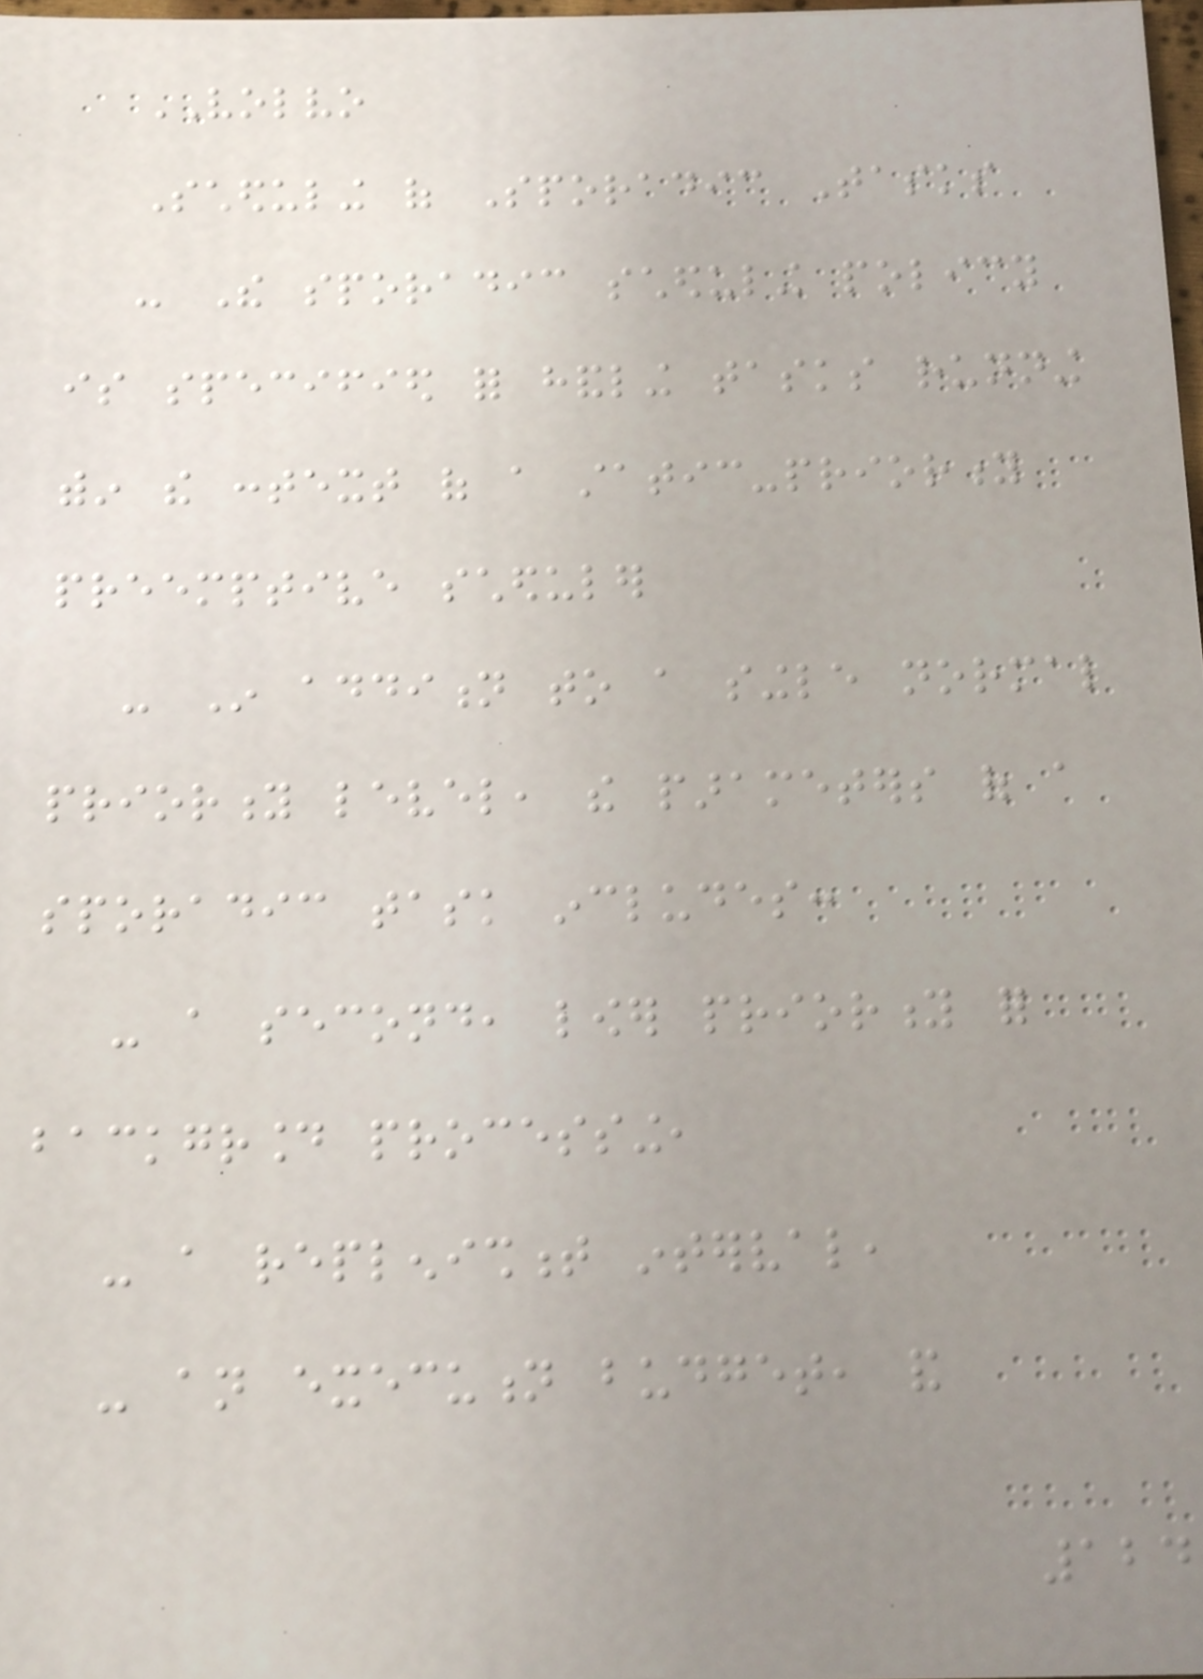VOLVO
Scheduling of Sporadic Tasks
- The sporadic scheduling policy
is specified for handling tasks running
within the context of a static-priority
preemptive scheduler
- In addition to a single normal
priority level, the parameters of a
sporadic task includes:
- a second, lower priority for
background processing,
- a replenishment interval,
- an execution budget, and
124
